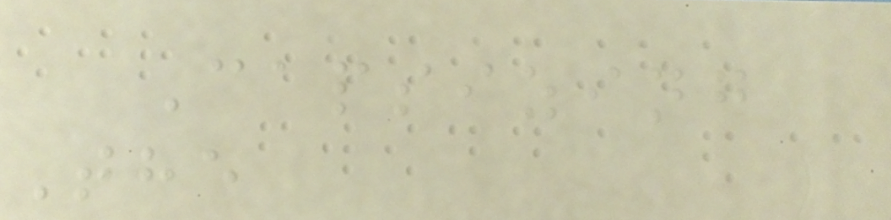Capsizing
The
